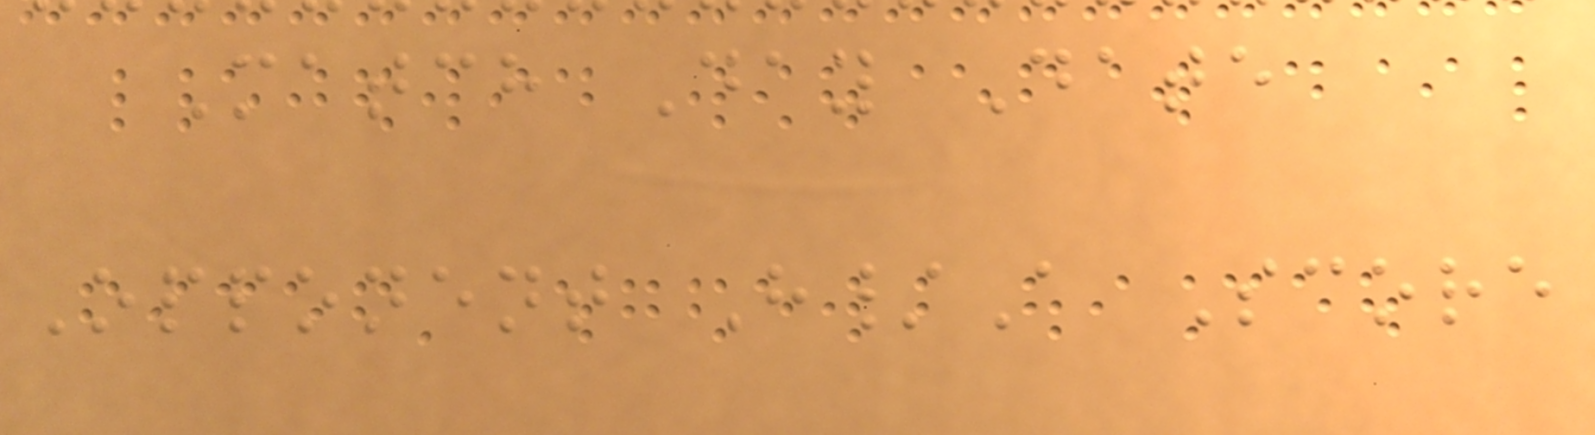Match Day Date
Opponent H/A Score
